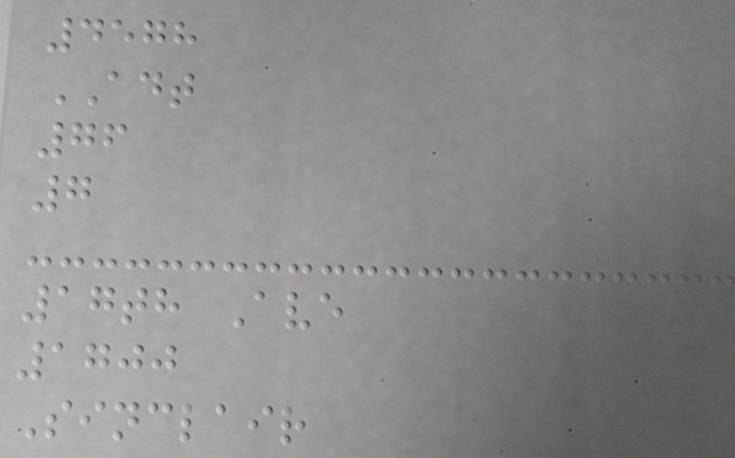4578
ADT
76
7
17th Ave
1700
Sinclair
